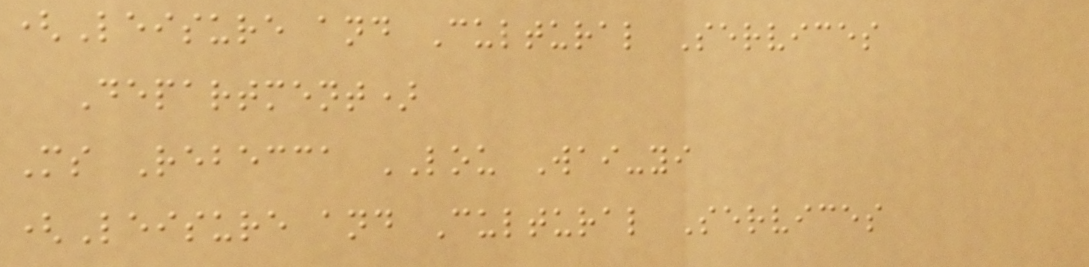(Leisure and Cultural Services
Department)
Ms Rebecca LOU Wai-yi
(Leisure and Cultural Services
